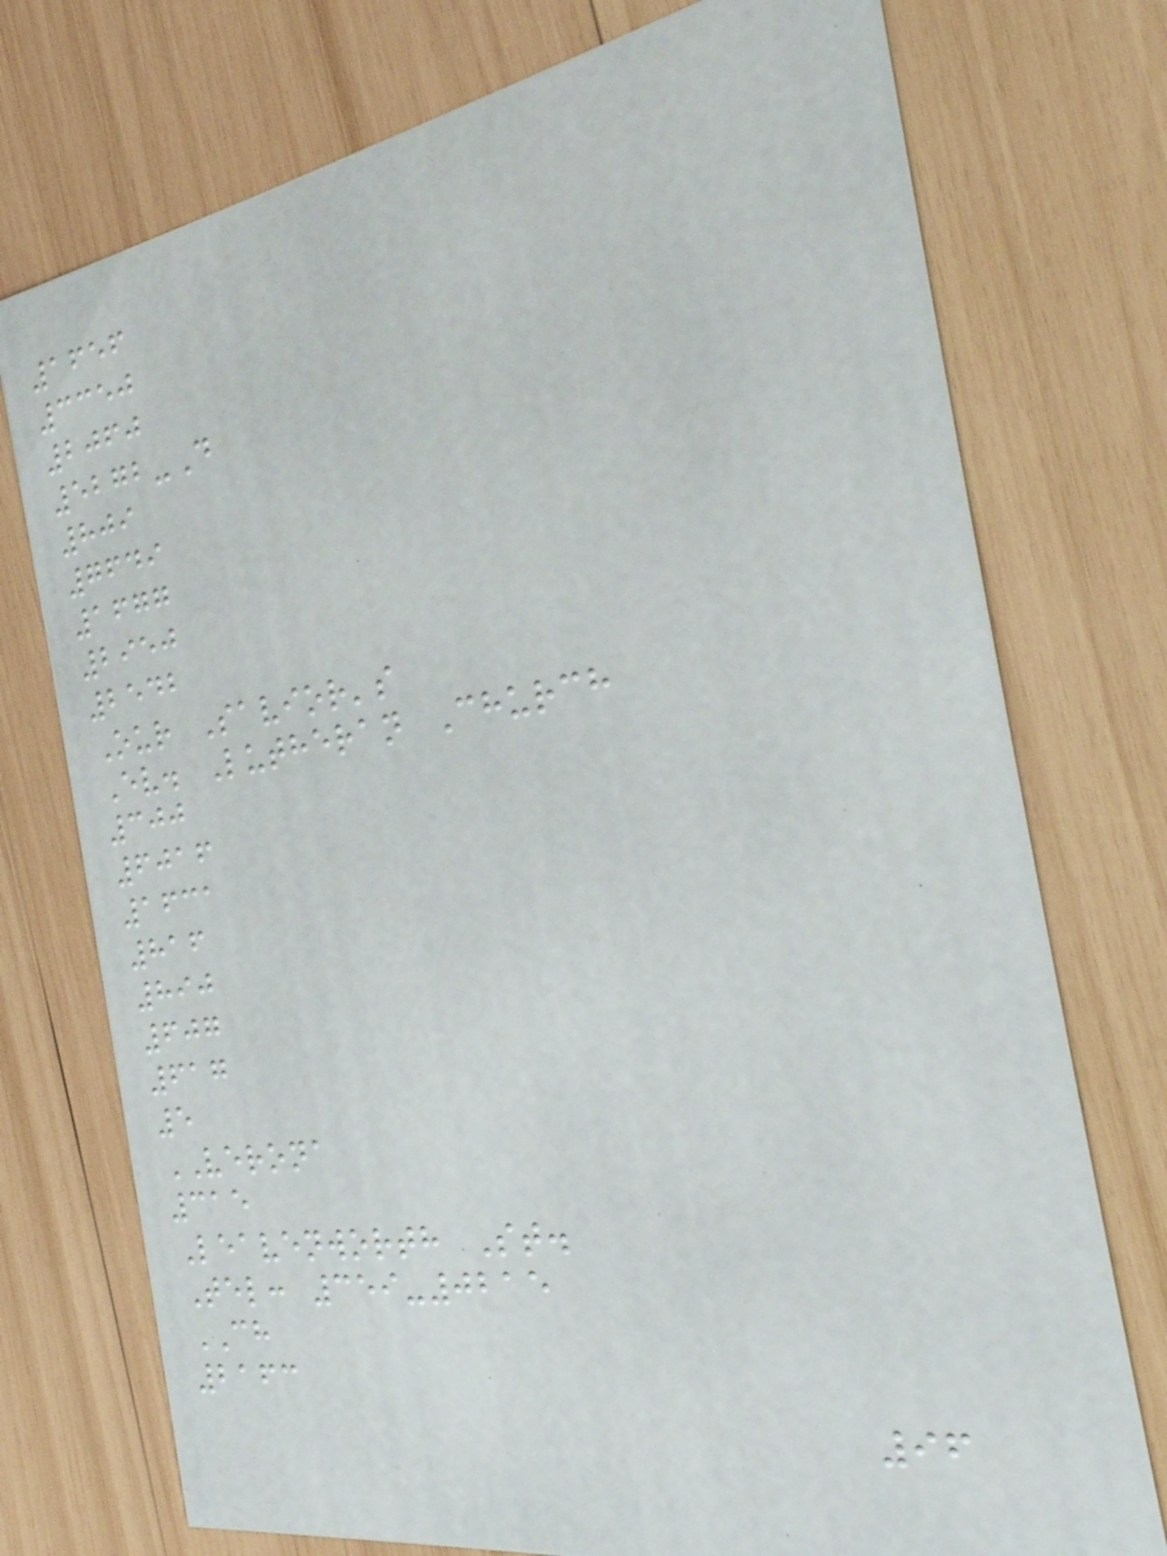1656
3350
2060
5272-D
809
7649
1677
2950
2542
Our Savior's
Ev. Lutheran Church
300
6016
1631
816
890
607
617
5
VERONA
315
Leavenworth St.
Tel: 359-0215
CH
2163
96
